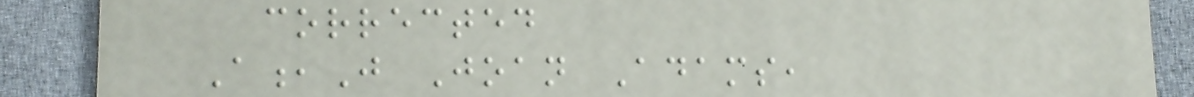corrected
A,J Joan Adams,
